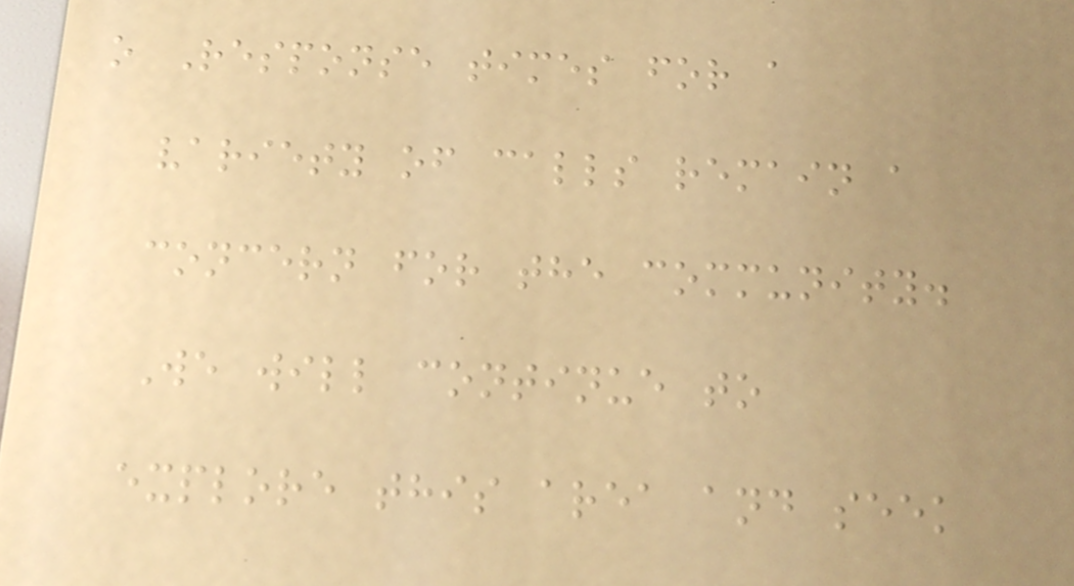o Response times for a
variety of calls remain a
concern for the community.
We will continue to
explore this area and seek
